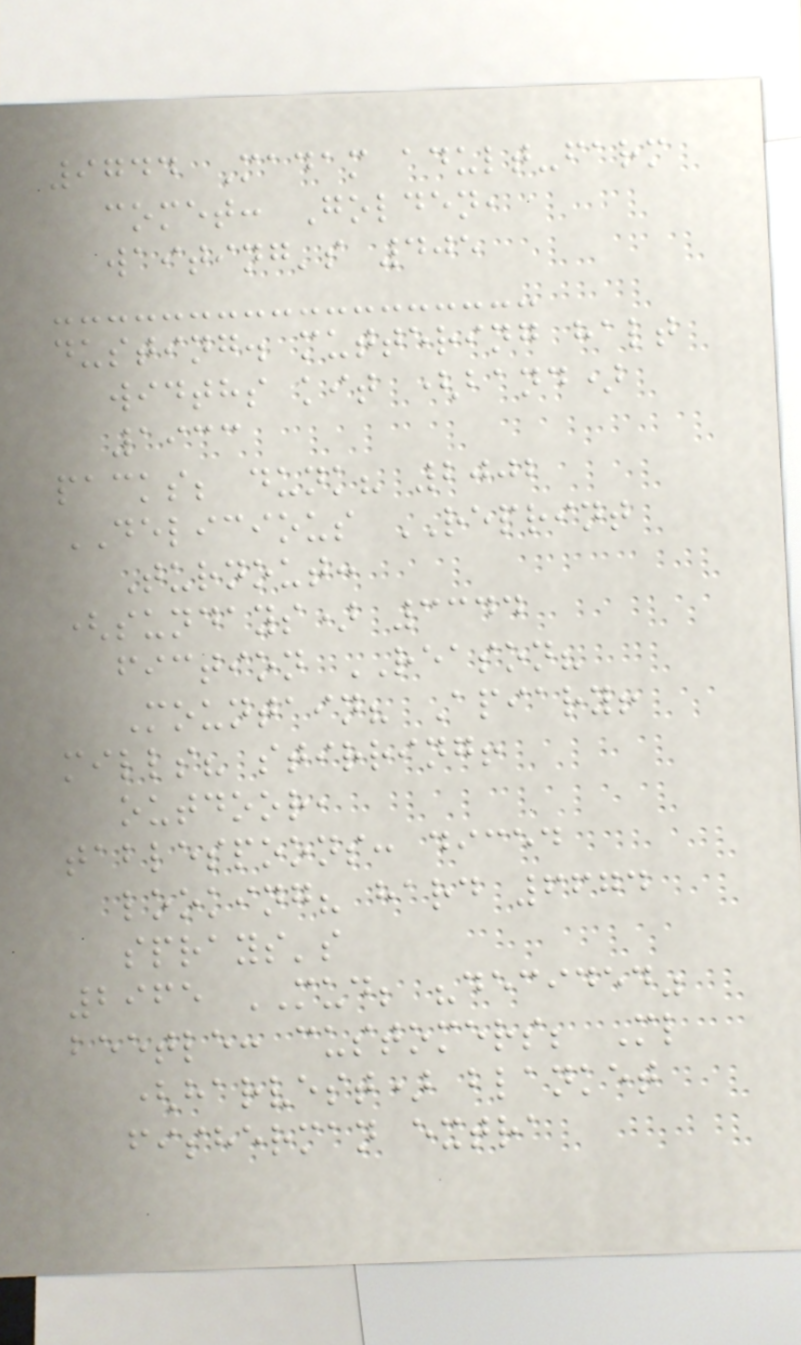9744 Madam adult-farm
comet: Golden,
waiting's 405
dusting. muttering halt
widths kit (band)
1933
packs; dunk? 2002
DELICIOUS REPRINT
Turnout:
(sundays) 3344
fiction REASON?
Mountain? Apiary!
mills? stirring!
outdoor,
tablespoons: diced
looking? hard 6674
sprays's
2965 MUD; "decided"
beetle: customers; Ml
(harvest) blanket
fisherman extra
